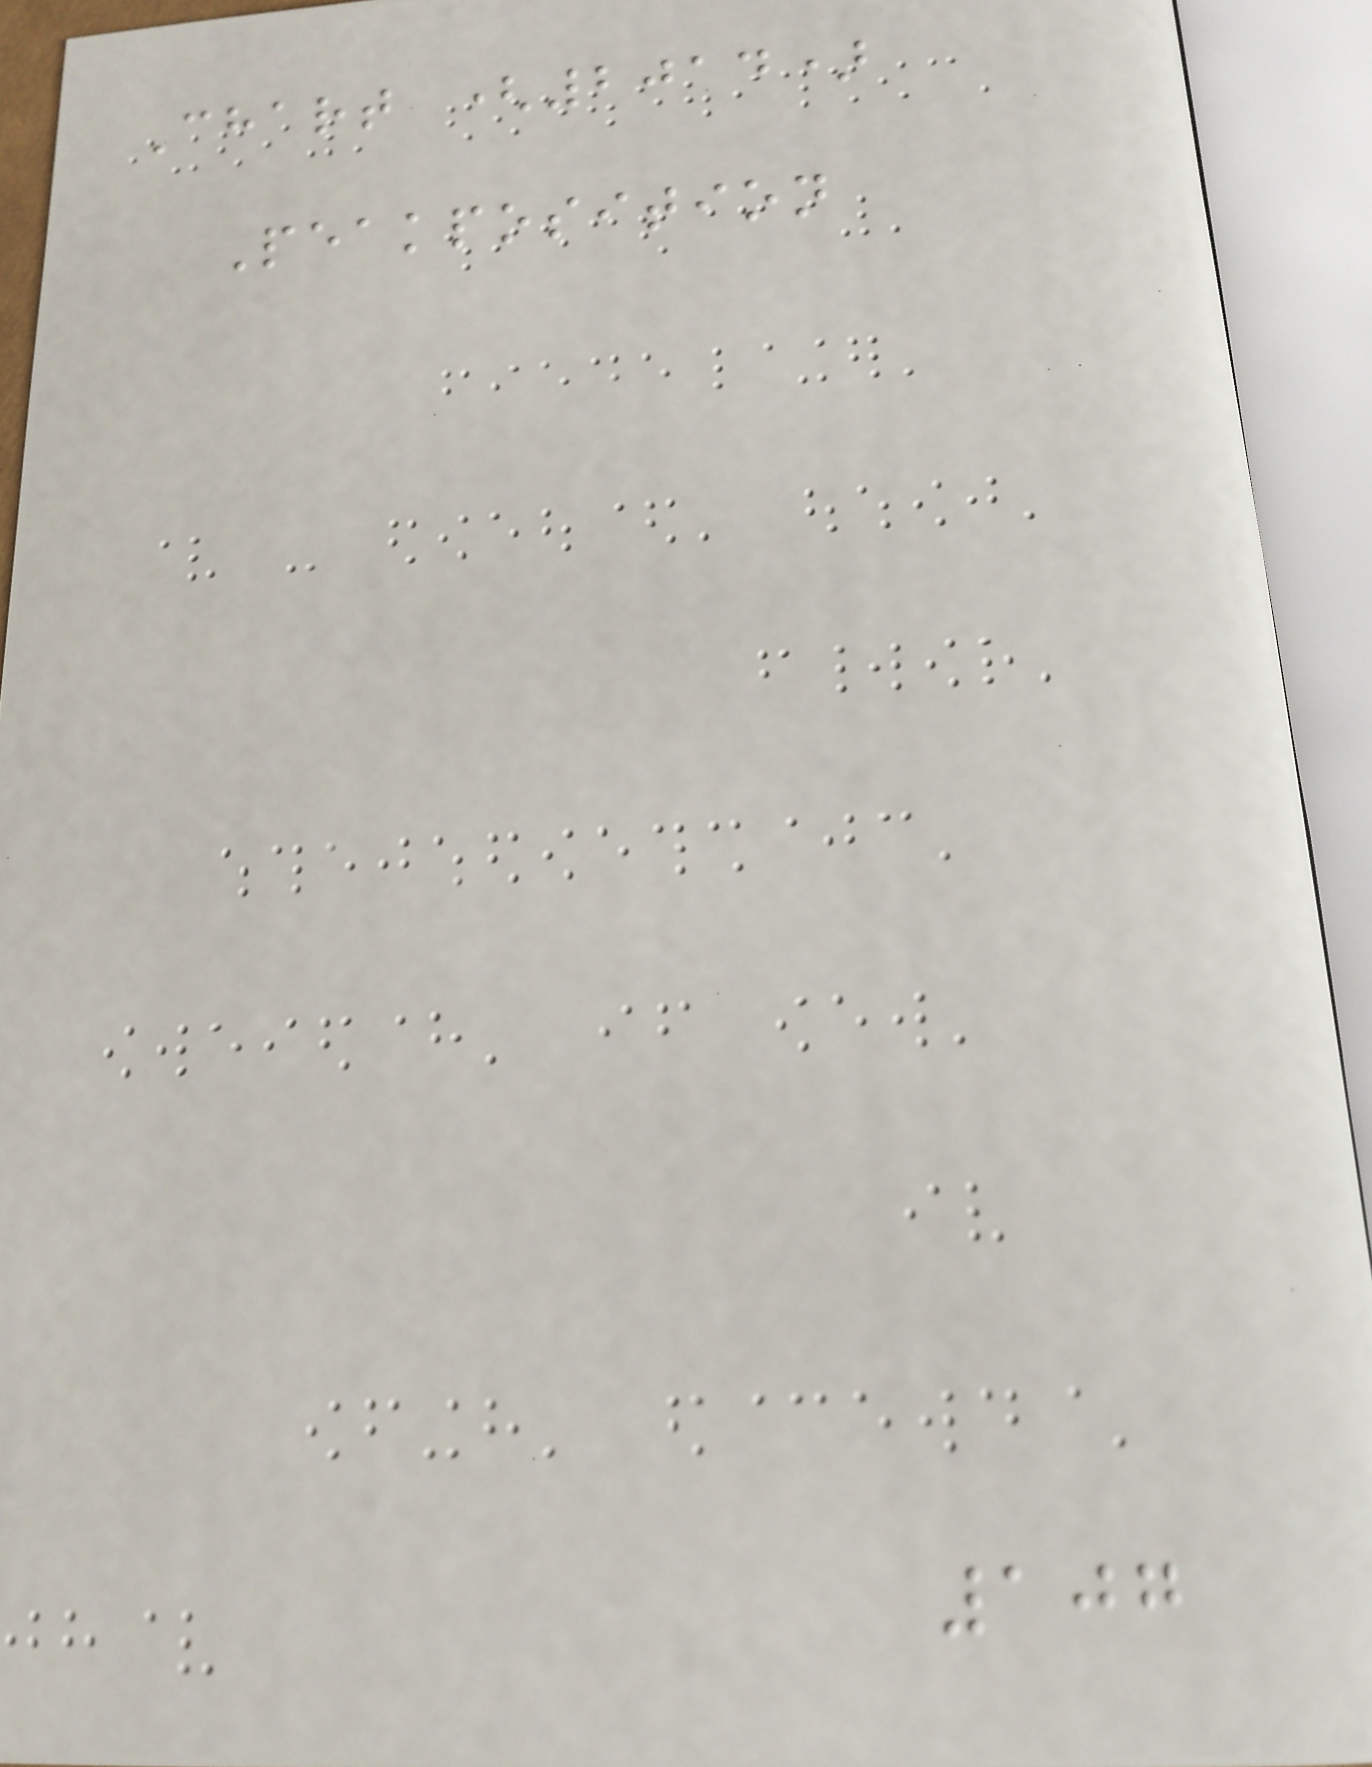Chart (2014)
Peakposition
107
